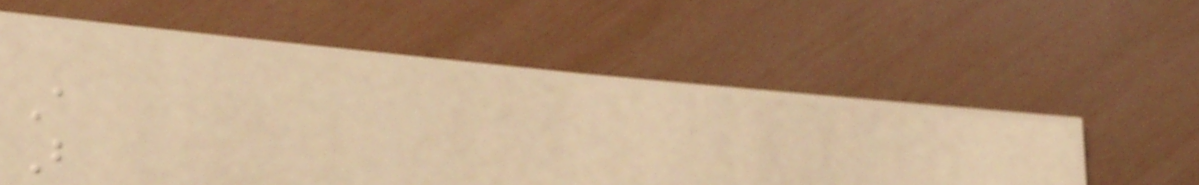A
B
